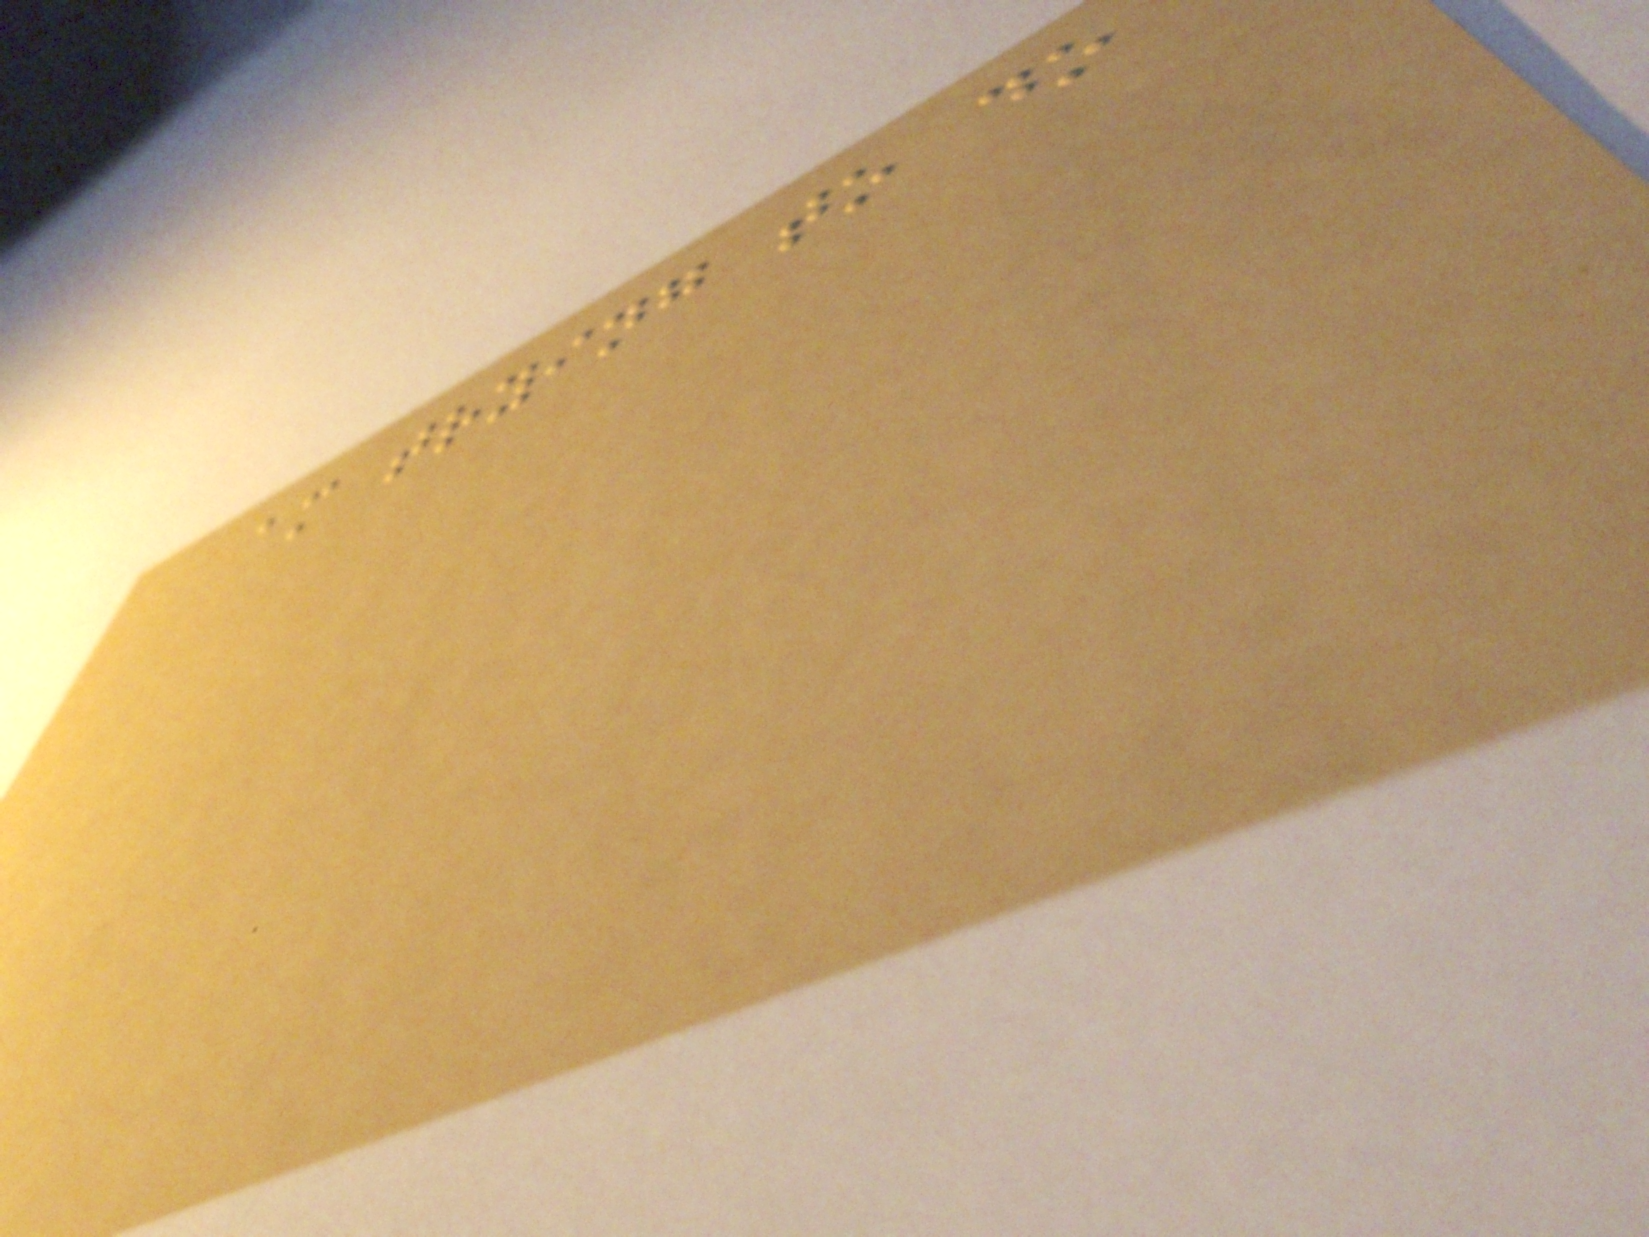am trying to do
